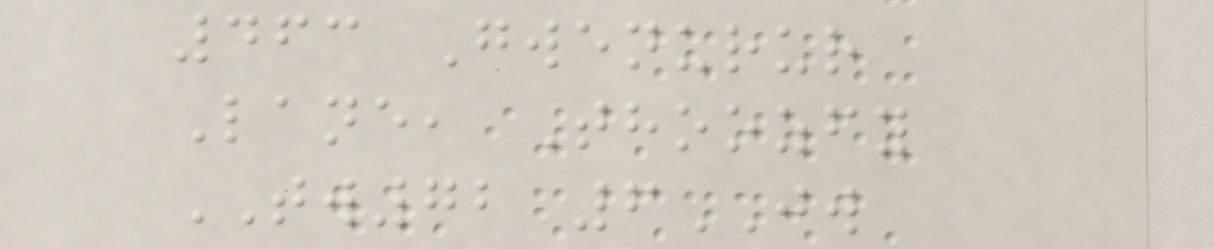463 Gwenurur
Lane, Thoozfy
TW72 6JW
